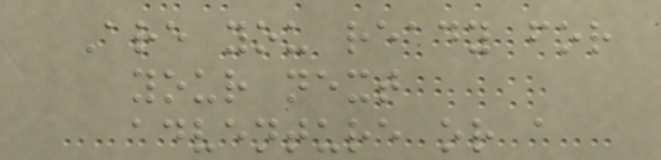Are you ready for
your next
adventure or a
